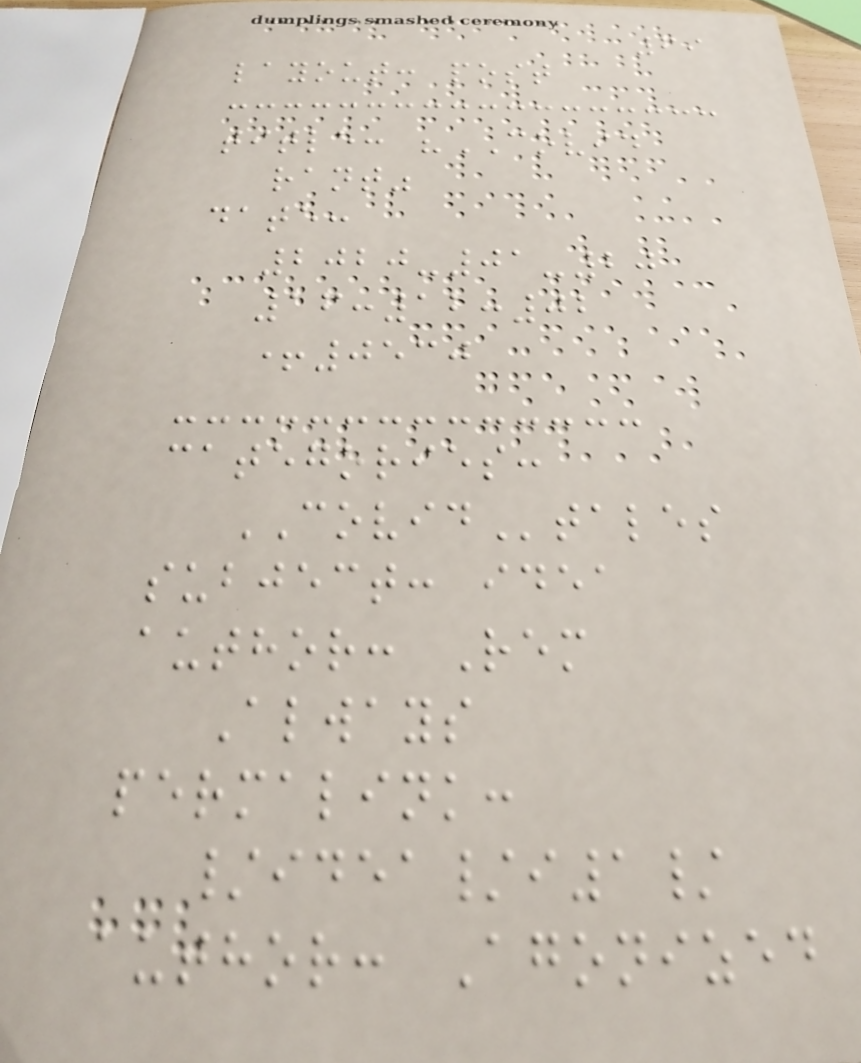69
layout: post
title: "COVID
rant"
date:
2020-01-20
16:12:02
+0530
categories:
COVIDtales
subject: idea
author: Rem
Always
permalink:
/idea/i1/
author: Agonized
